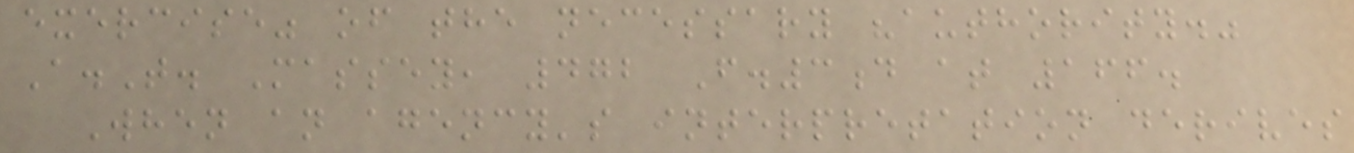exercise" of the necessary "authority."
A.T. Massey, 472 F.3d at 166.
When an agency's interpretation derives
